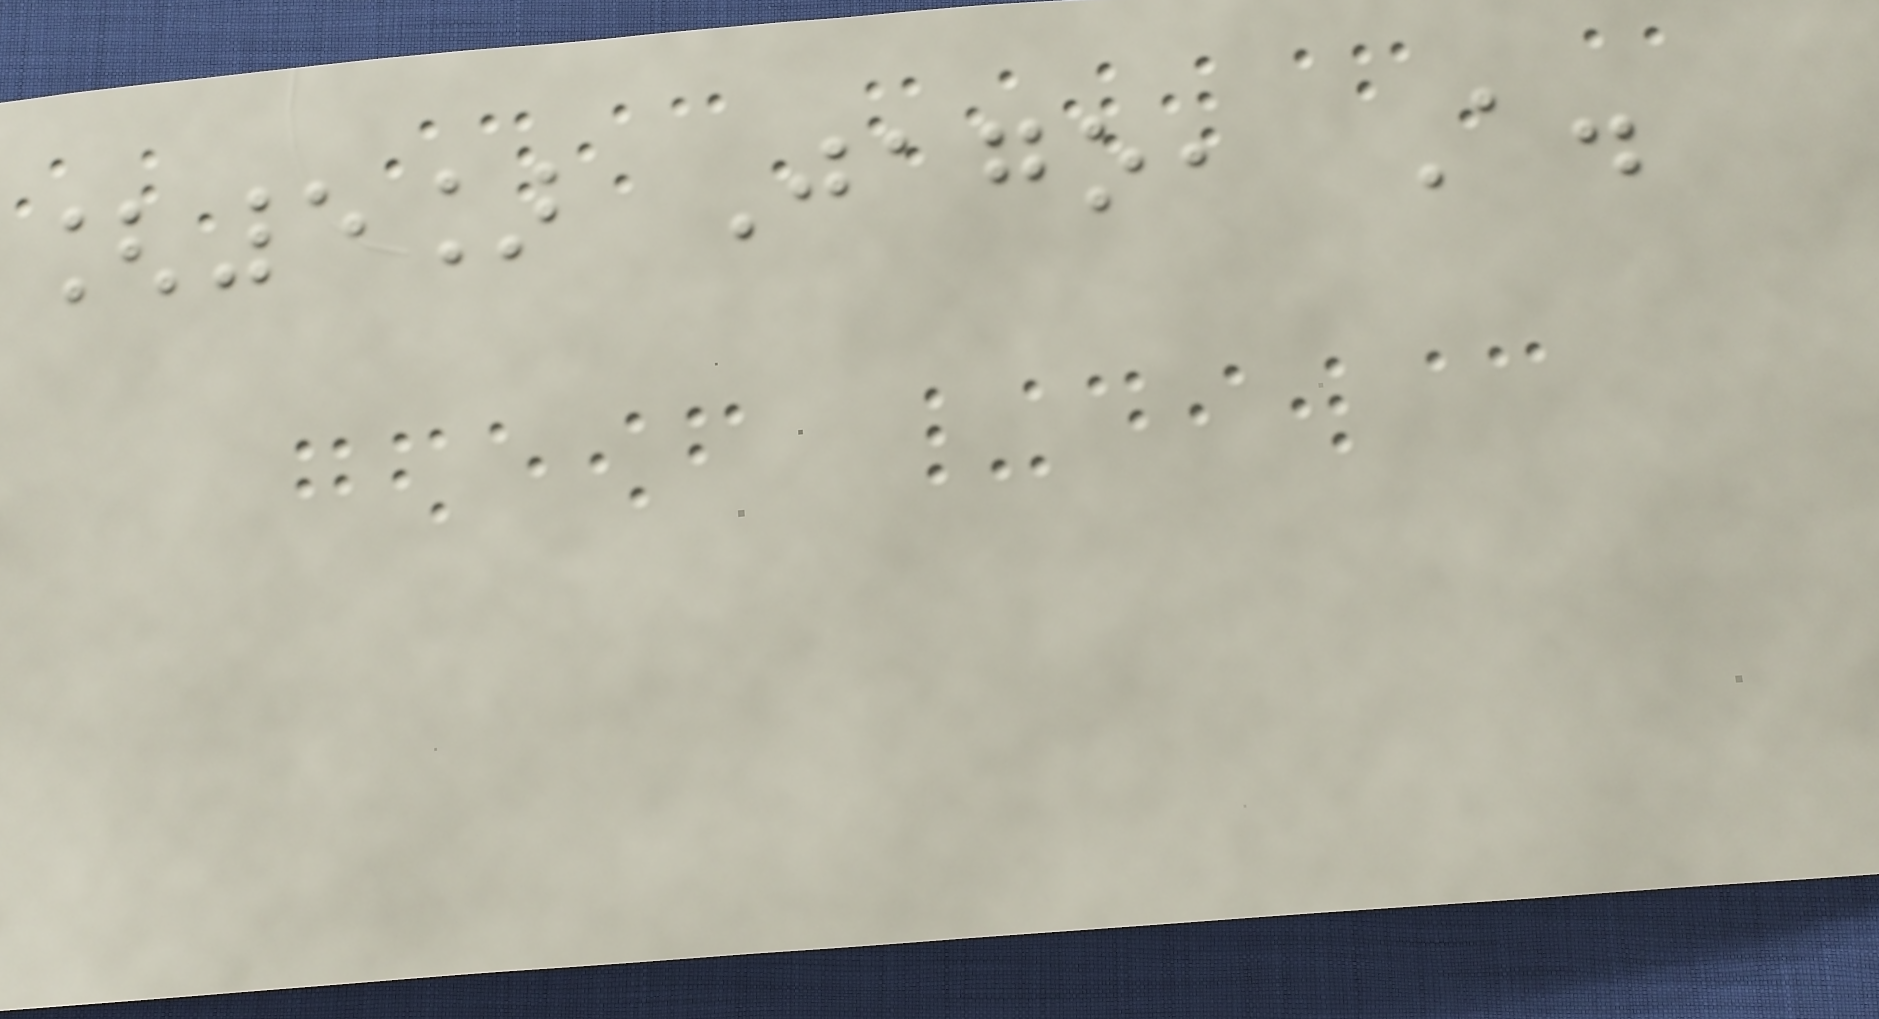[5] Jago, A.
